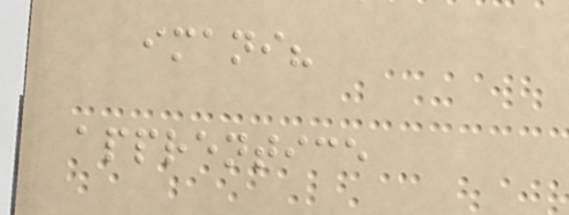imani?
apprentice
